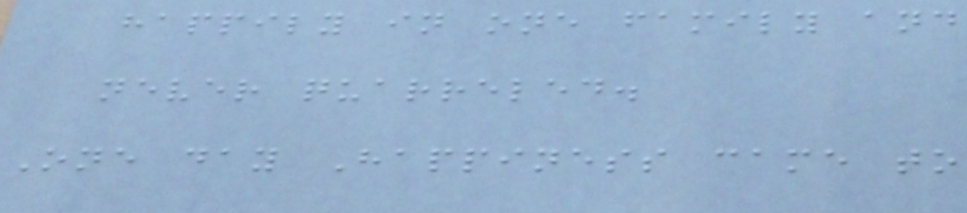happily in one family and
never quarreled.
One day Happiness came to
